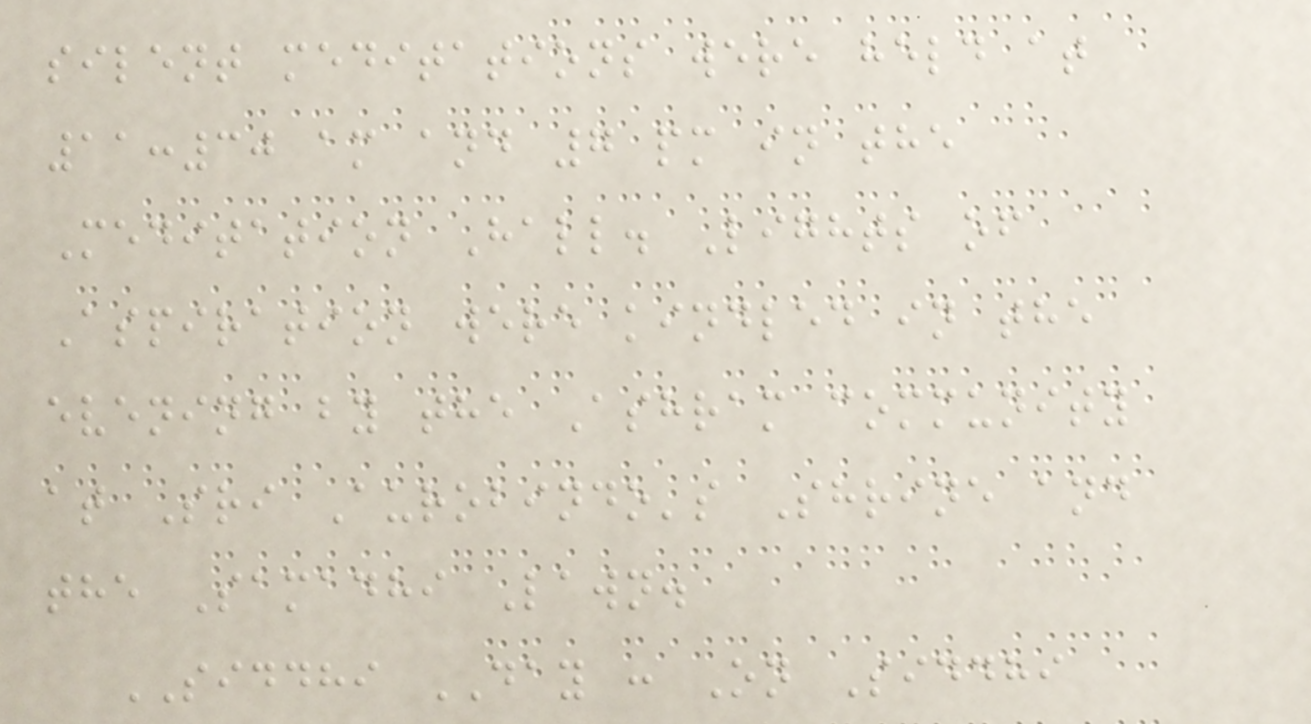silent meditations were held at
11:30 am and 7 pm in the
Meditation Hall. Lights of
Aspiration were kindled in the
evening by the Ashram community
at Sri Aurobindo's Shrine and
the Samadhi Lawn.
SIDDHI DAY : On Siddhi
